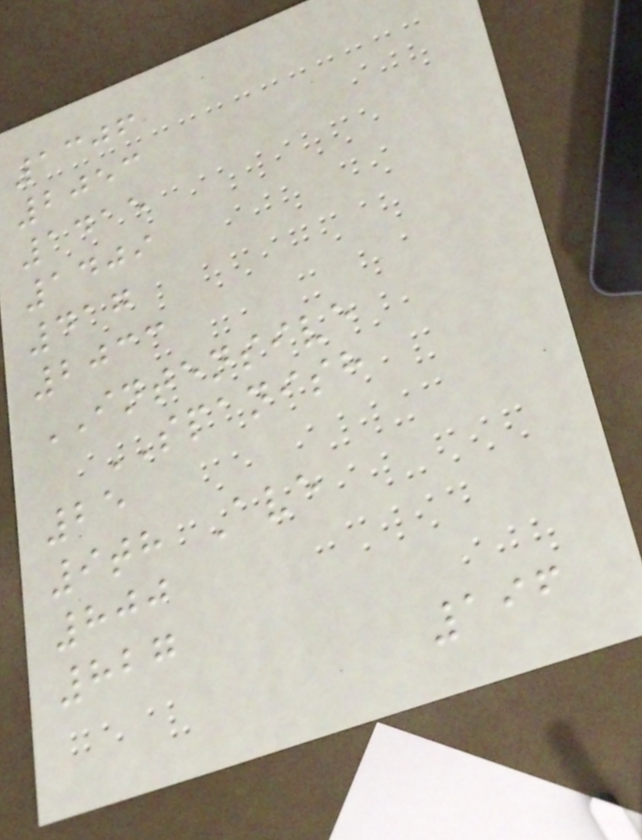1306
2053
1415
1409
417
2033
INTENSIVE
SPANISH
25
9th Ave
800
827
196
